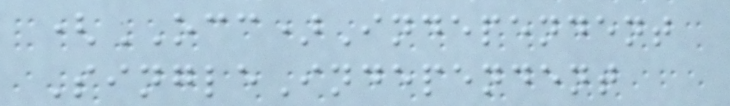(OCC)Independent
SingleIndependent
